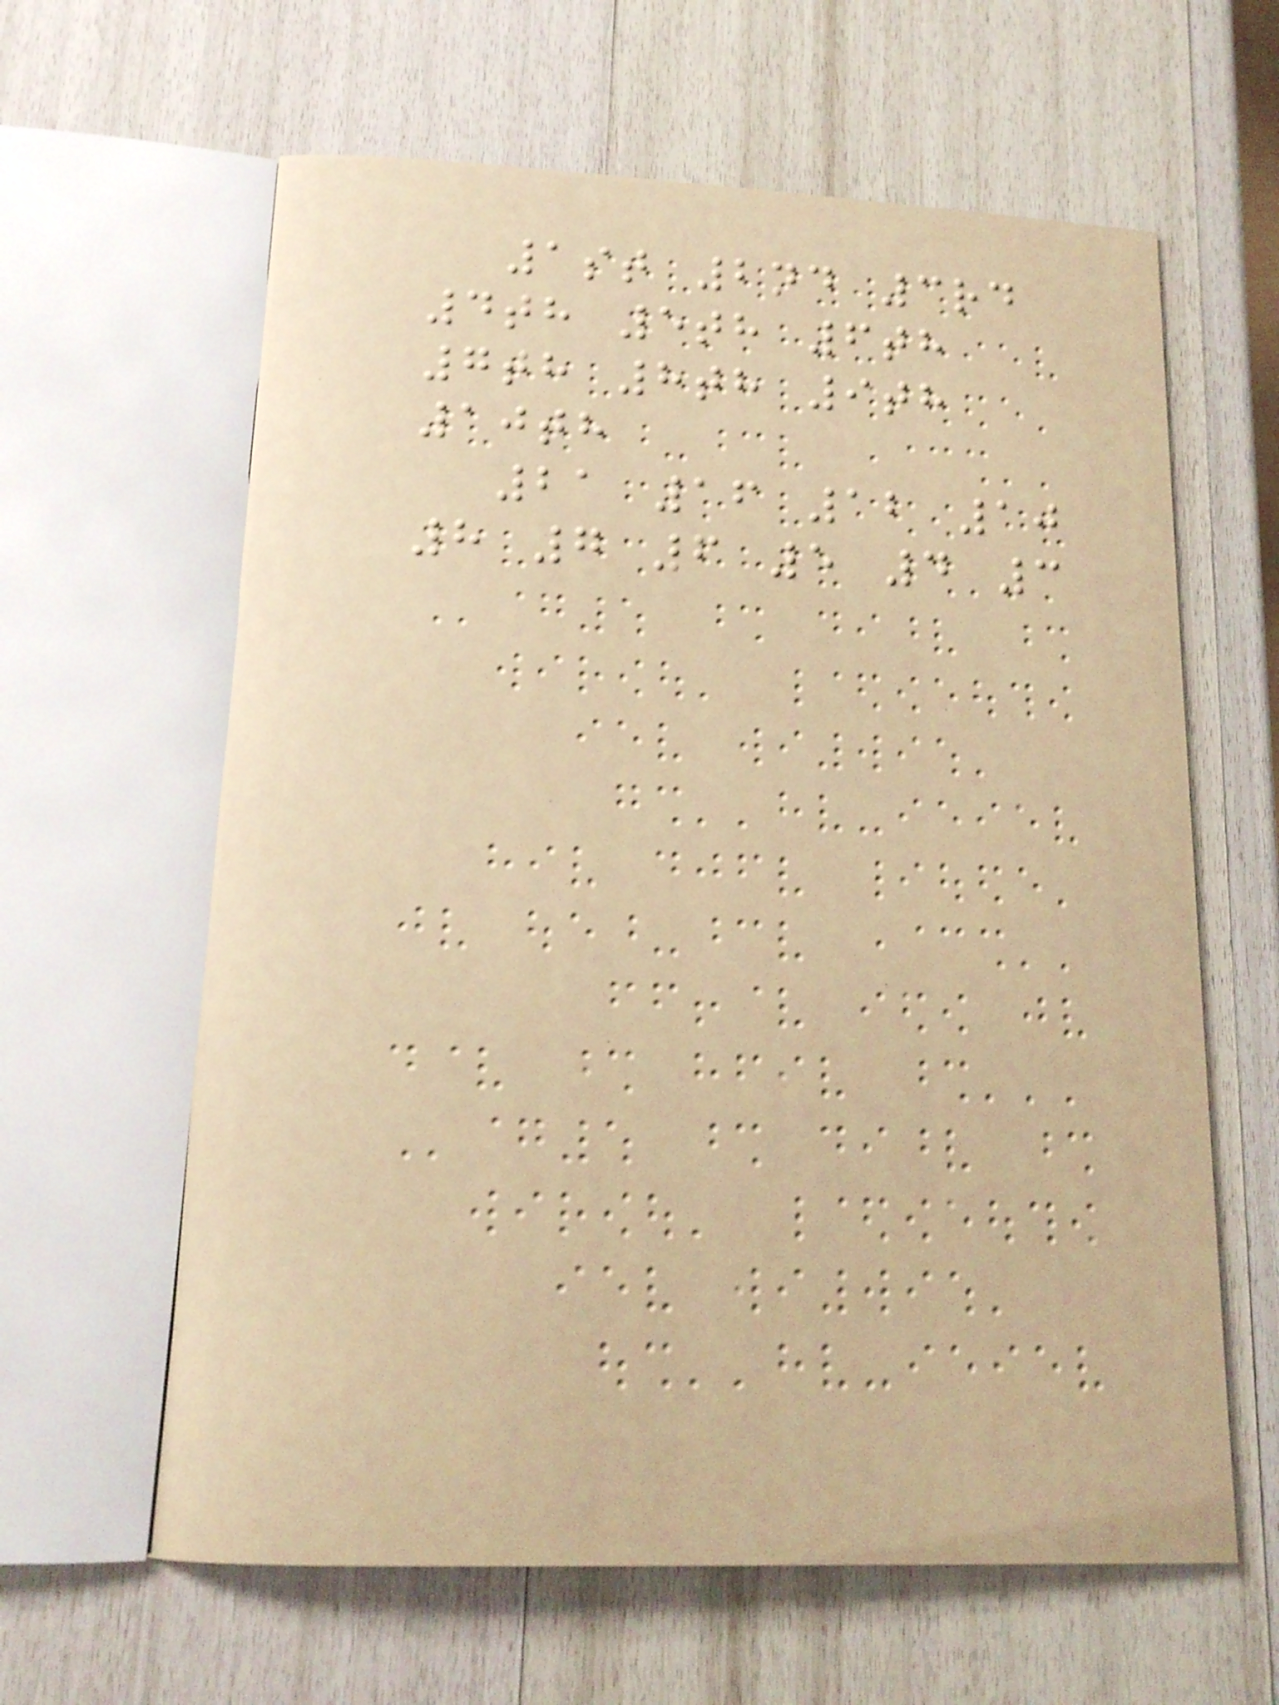1st 2nd 3rd
4th 5th 6th
7th 8th 9th
10th
21 16 12 10
8 7 6 5 4 3
